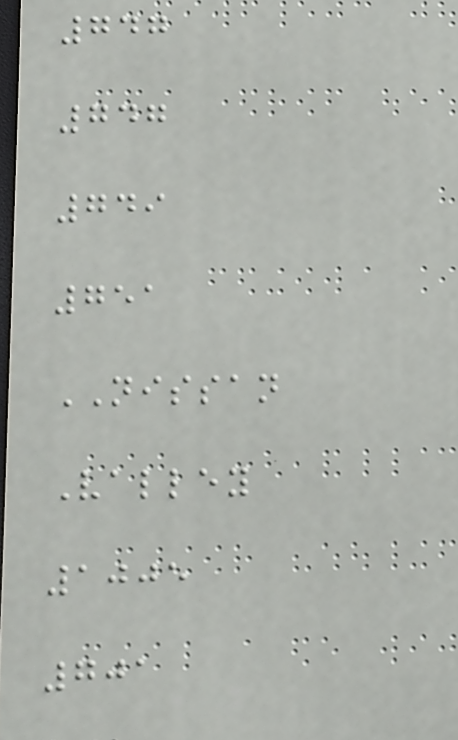747
747
749
751
NISSAN
Valley
1005
701
